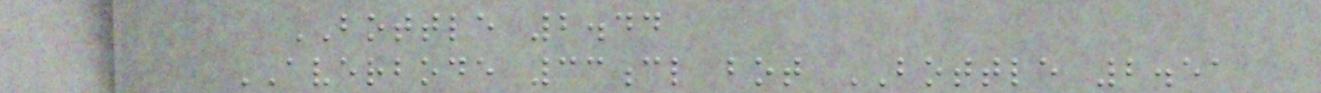BOTTLE 2.44
AVERBODE 33cl bot BOTTLE 2.51
